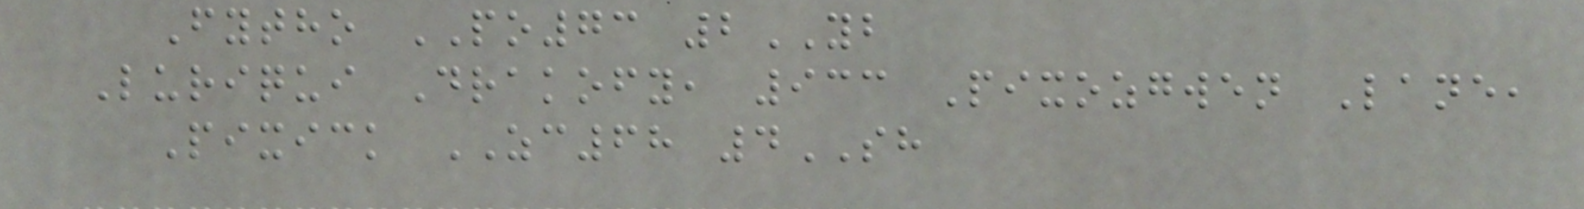Fytho PO73 2YB
Luriqui Drakofy, 933 Pixozgwen Lane,
Pixick ZC68 4SH
